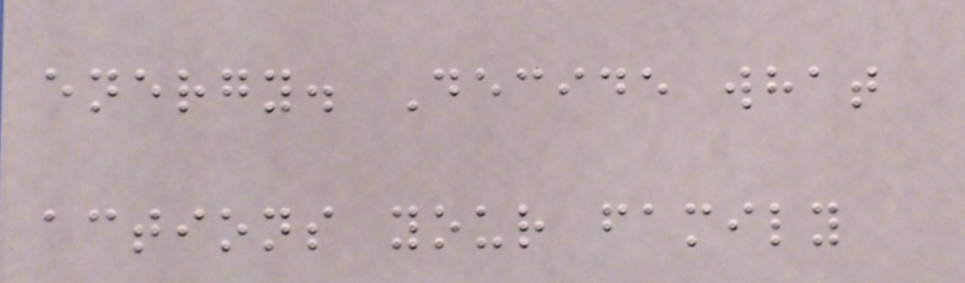energy. Decide what
actions your family
